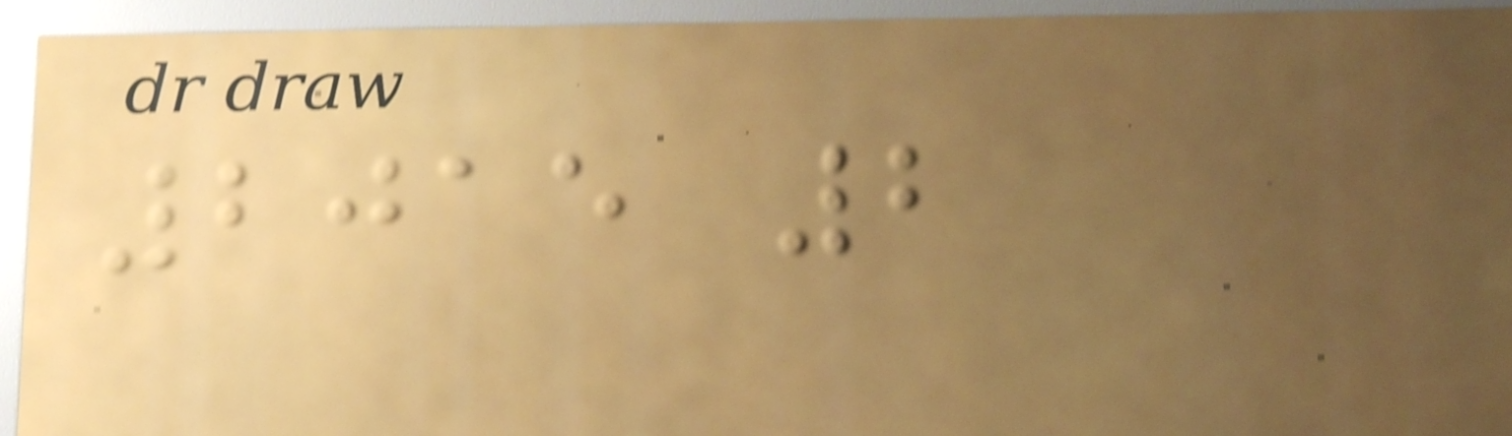2015 2
